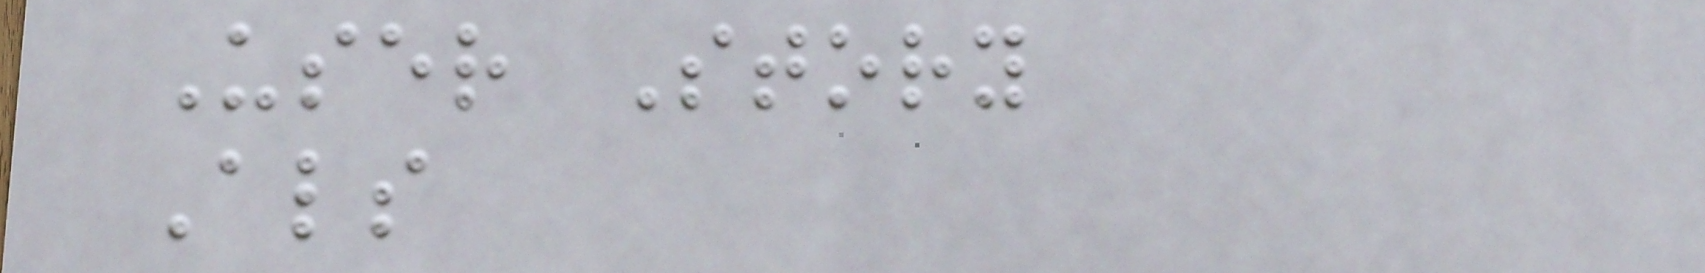User Story
Als
